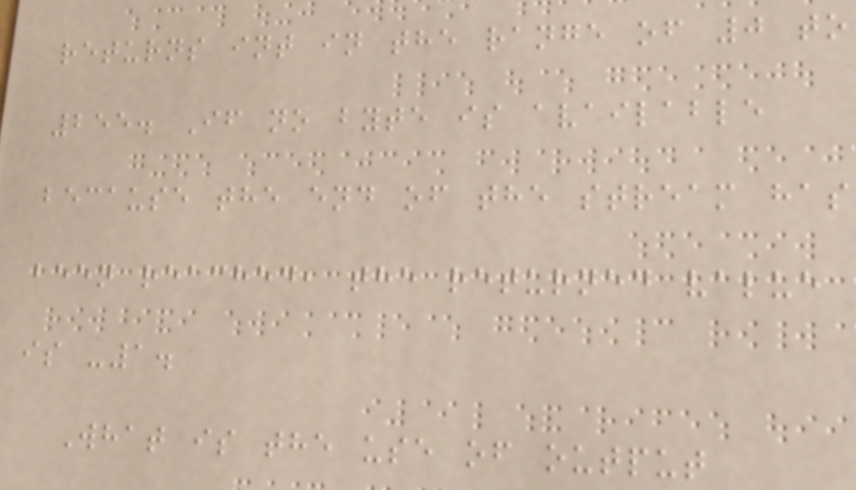returns int in the range of 0 to
255. If no byte is available
because the end of the stream has
been reached, the returned value
is -1.
What is the use of output
